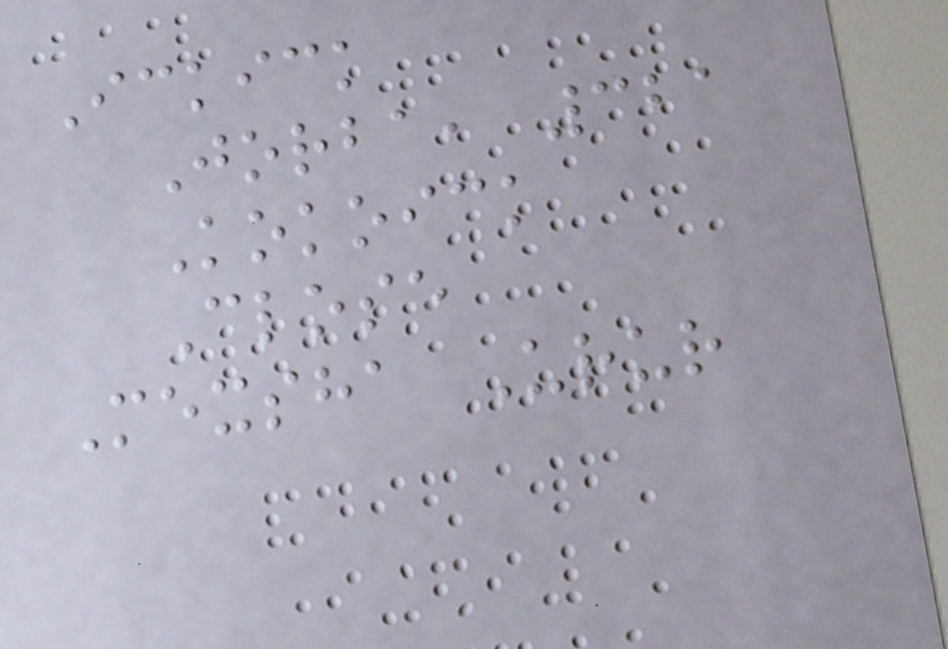Ickick
Jorba, 321
Kokoick
Close
Mexsha Urur
